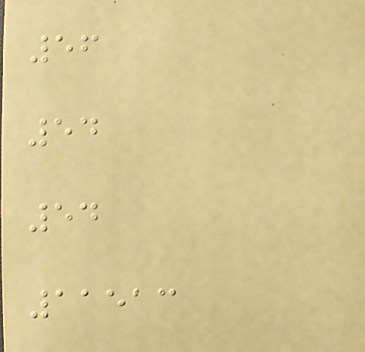56
54
54
11513
